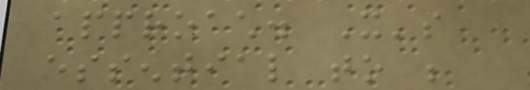approach. It's
essential to be
